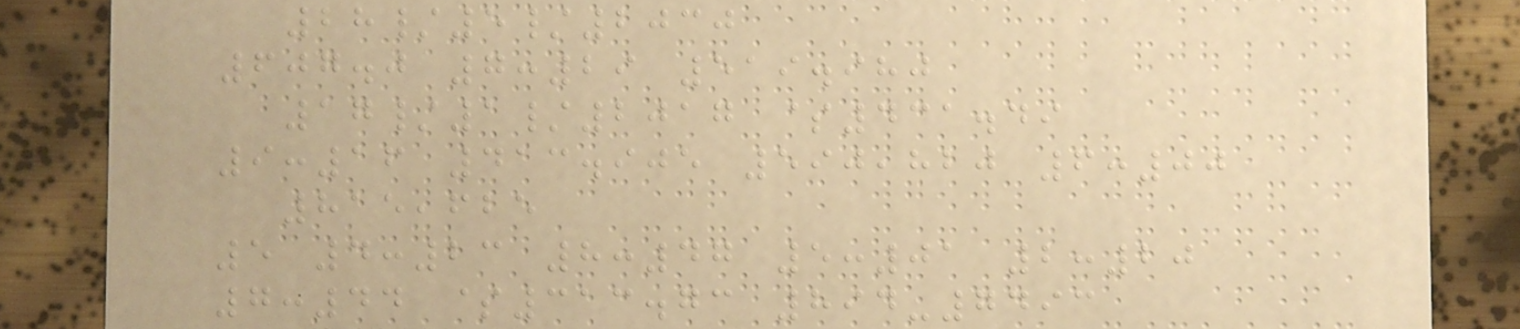28/5/2030
607.0 7:29 519.980
17/1/2017 $431.49
9:16 413.905 590,820 6:00
815,625
5 4:23 8:47 5:01 2:20
7:44 $313.73 894-7493
